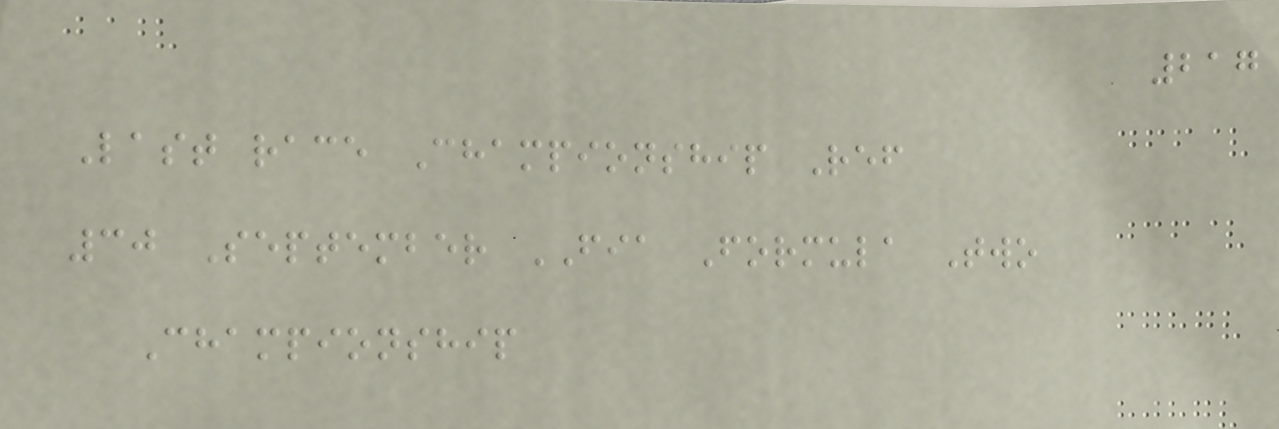217
Last race Championship Ref
30 September FIA Formula Two
Championship
